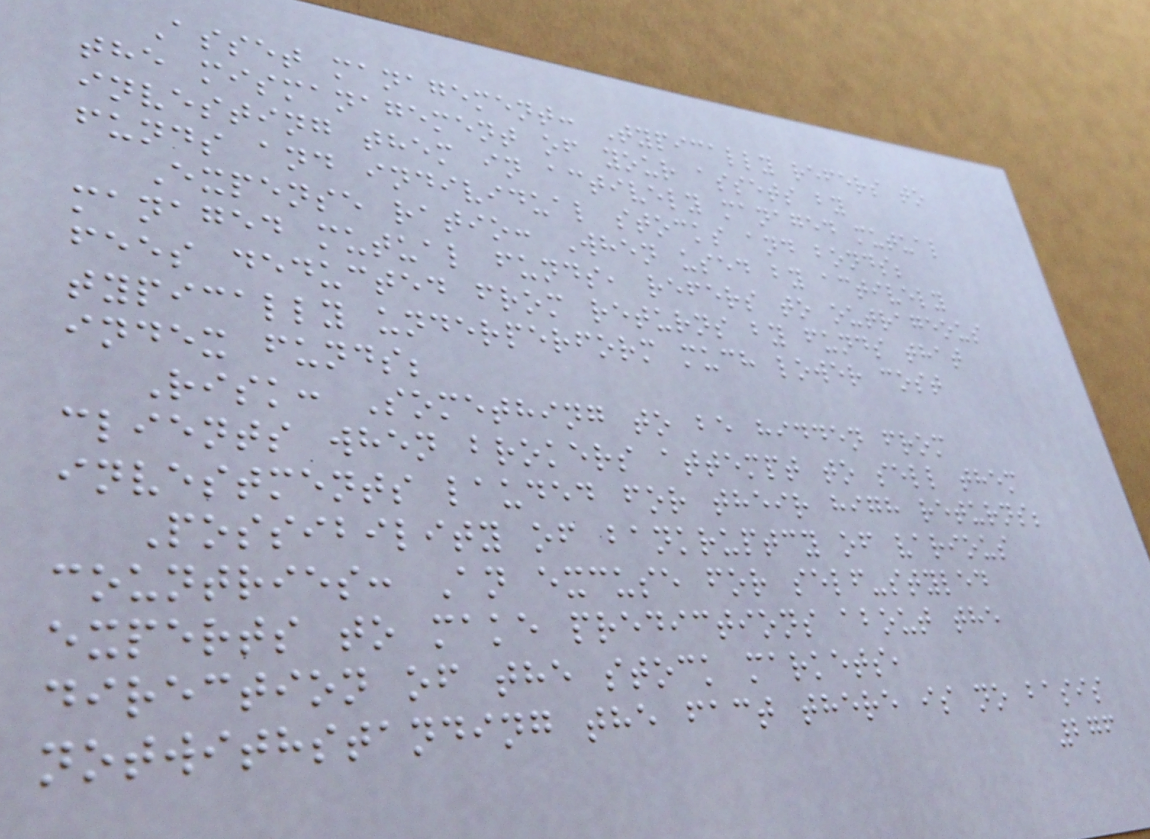Asset management: Typically refers to
the mismanagement of your assets by
investing them in actively managed mutual
funds and individual stocks and bonds;
Expense ratio: When used by actively
managed mutual funds, refers to outrageous
fees deducted from returns by funds that
typically underperform much lower cost
index funds;
Risk: Something to be hidden from
clients when brokers attempt to sell them
investments lauded for their high returns;
Possibility of bankruptcy of various
countries: An excuse for self-styled
experts to make predictions about the
direction of the stock markets,
notwithstanding the fact there is no basis
276
